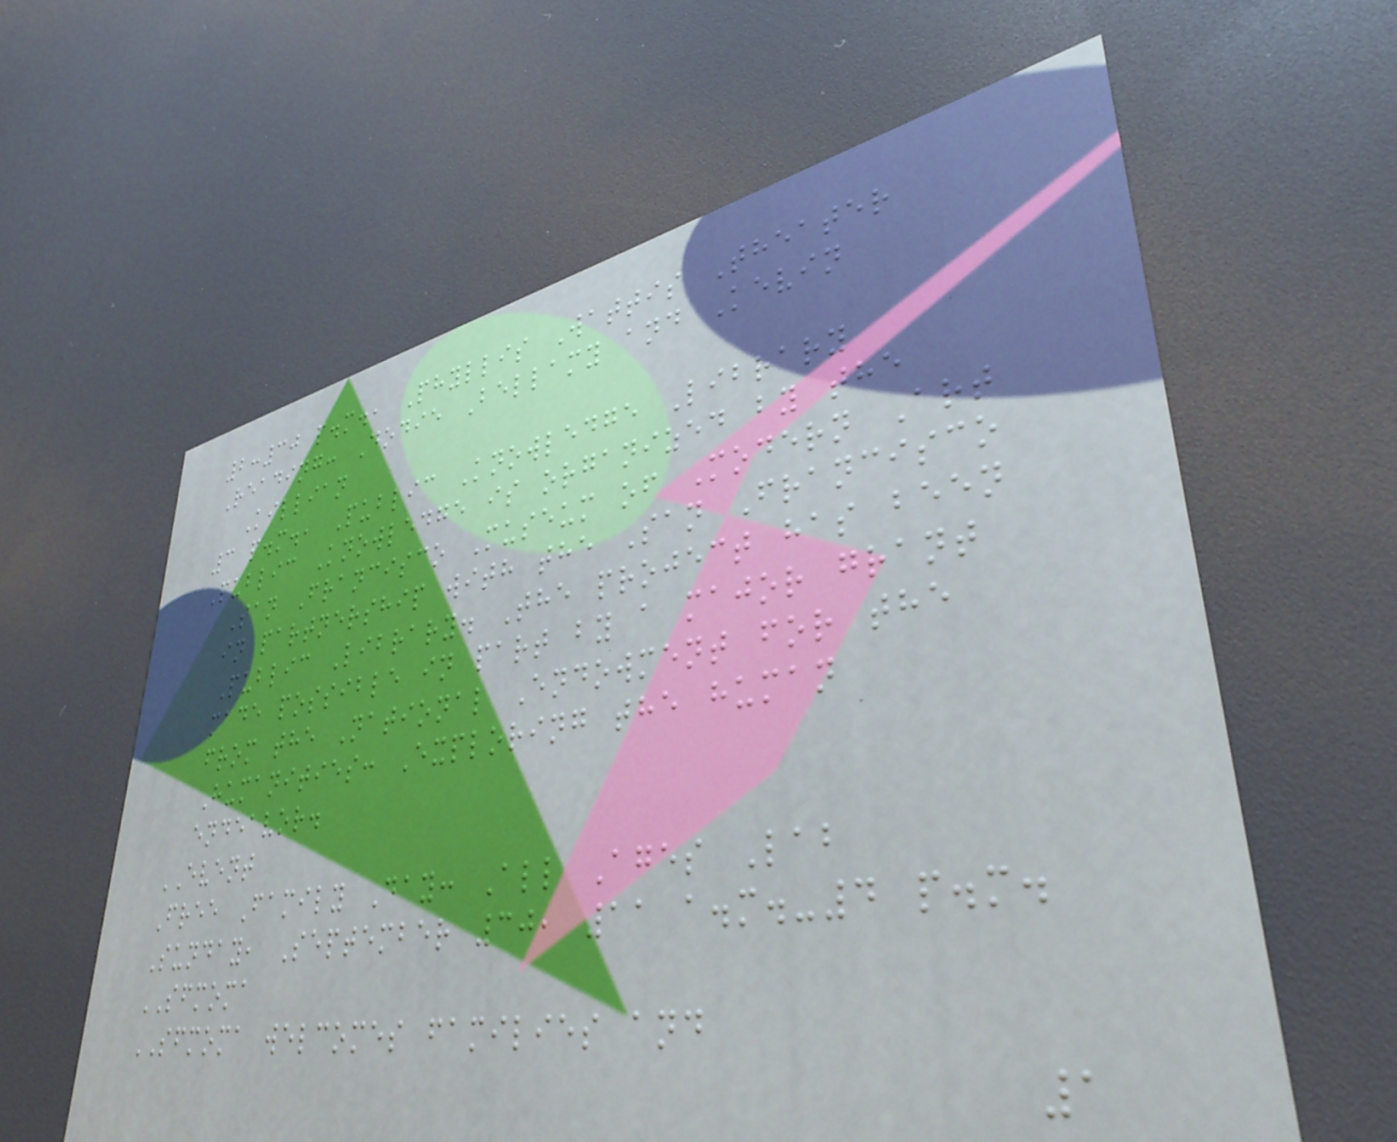2:30 p.m., Phyllis Wattis Theater
Reading: Dodie Bellamy and Kevin
Killian
3 p.m., Public Knowledge Library
Public Knowledge is organized by the
San Francisco Museum of Modern Art
in partnership with the San Francisco
Public Library. The project has been
made possible in part by a major grant
from the National Endowment for the
Humanities: Exploring the human
endeavor.
EVENT
Free Family Day: All Ages Lab
Sunday, September 30, 11 a.m.-4 p.m.
SFMOMA
SFMOMA welcomes families and
1
